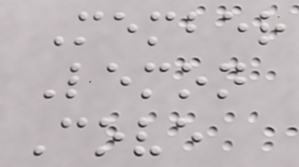Member
Lemon
Cove
